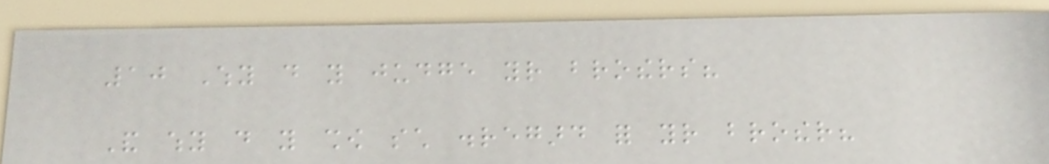10 Why do you judge your brothers?
And why do you show such disregard for your brother?
